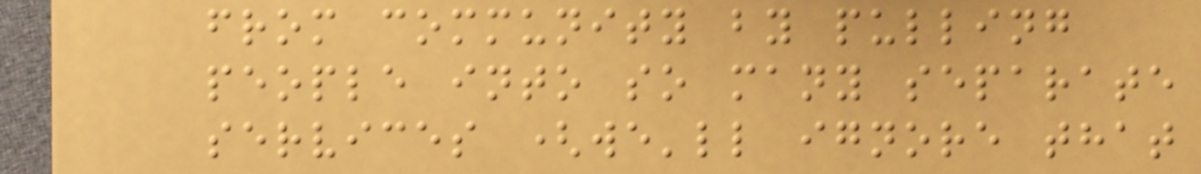from community by pulling
people into so many separate
services (we'll ignore that
